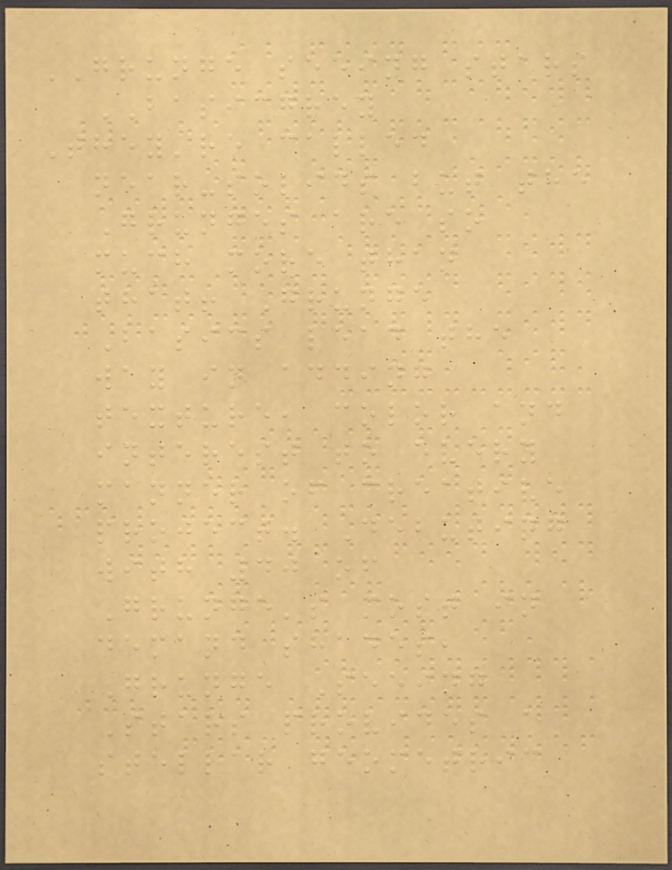GRUNGE seeing stars
BASICGREY
They're called
near-solids but the
Grunges are so
much more than
that! Grunge
Basics lead the
way in adding
texture, color and
interest to every
manner of creative
project. Debuting
with 40 of
Grunge's most in
demand shades,
Grunge Seeing
Stars provides a
stellar geometric
